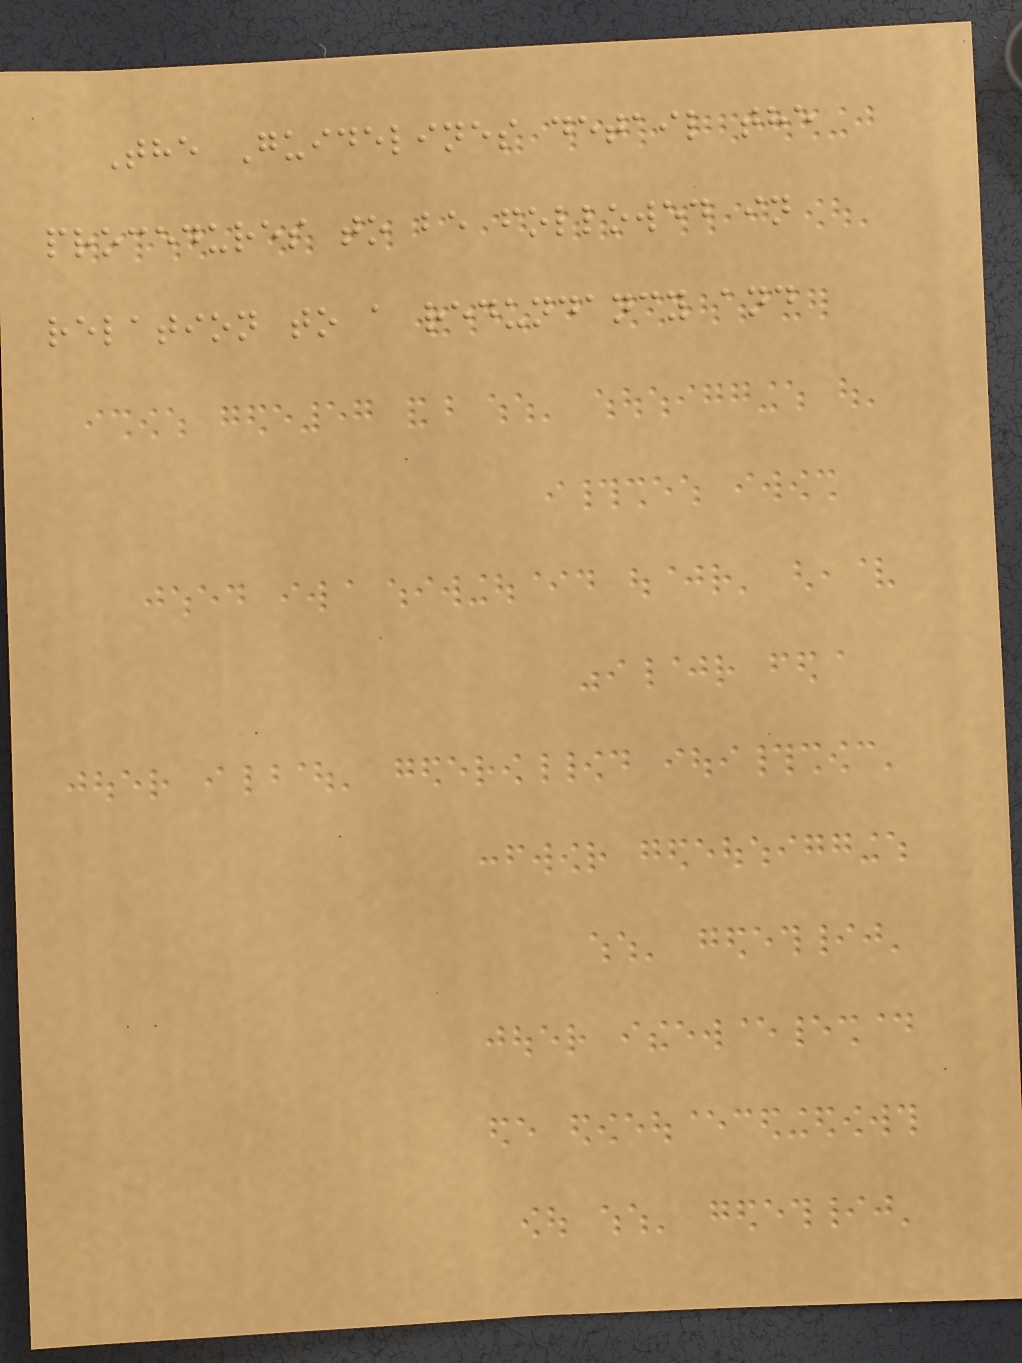The Guidelines detail the
procedures to be followed in
relation to a redundancy and
